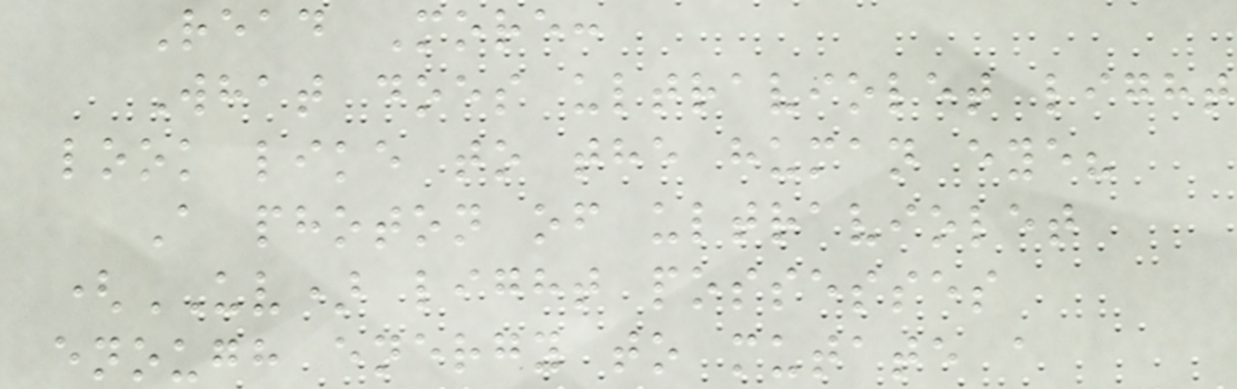Read More:
What does ultraviolet light
look like to the human eye?
A photon of ultraviolet
(UV) light possesses
enough energy to mutate a
